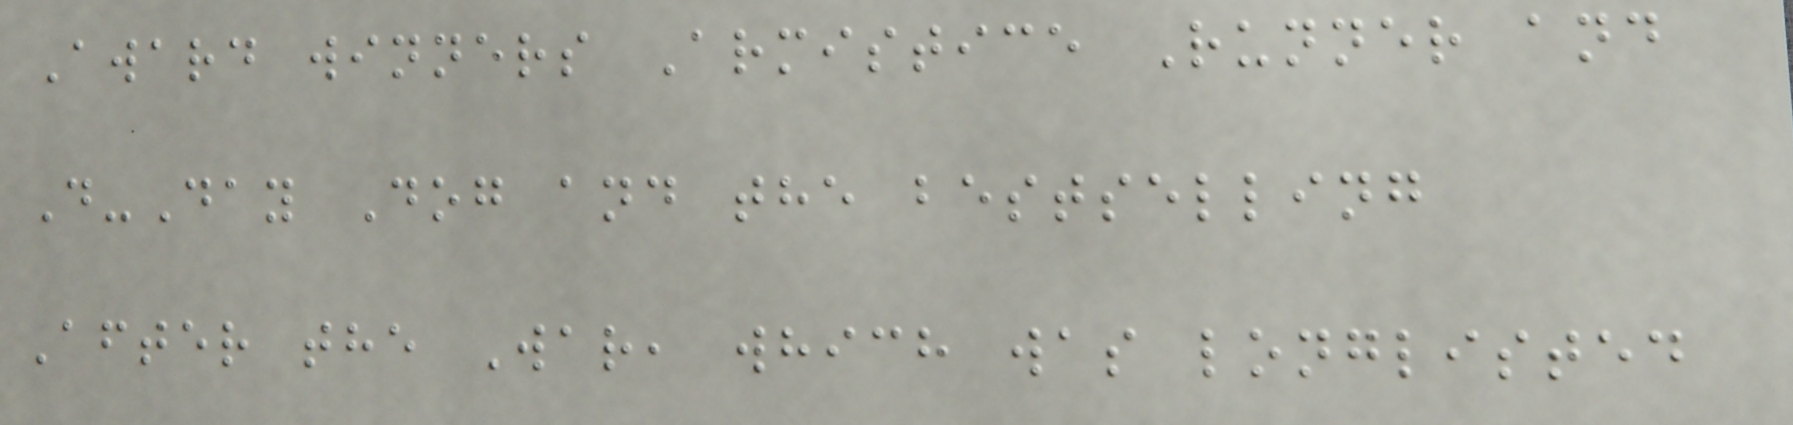Award winners Armistice Runner and
D-Day Dog and the bestselling
After the War, which was longlisted
